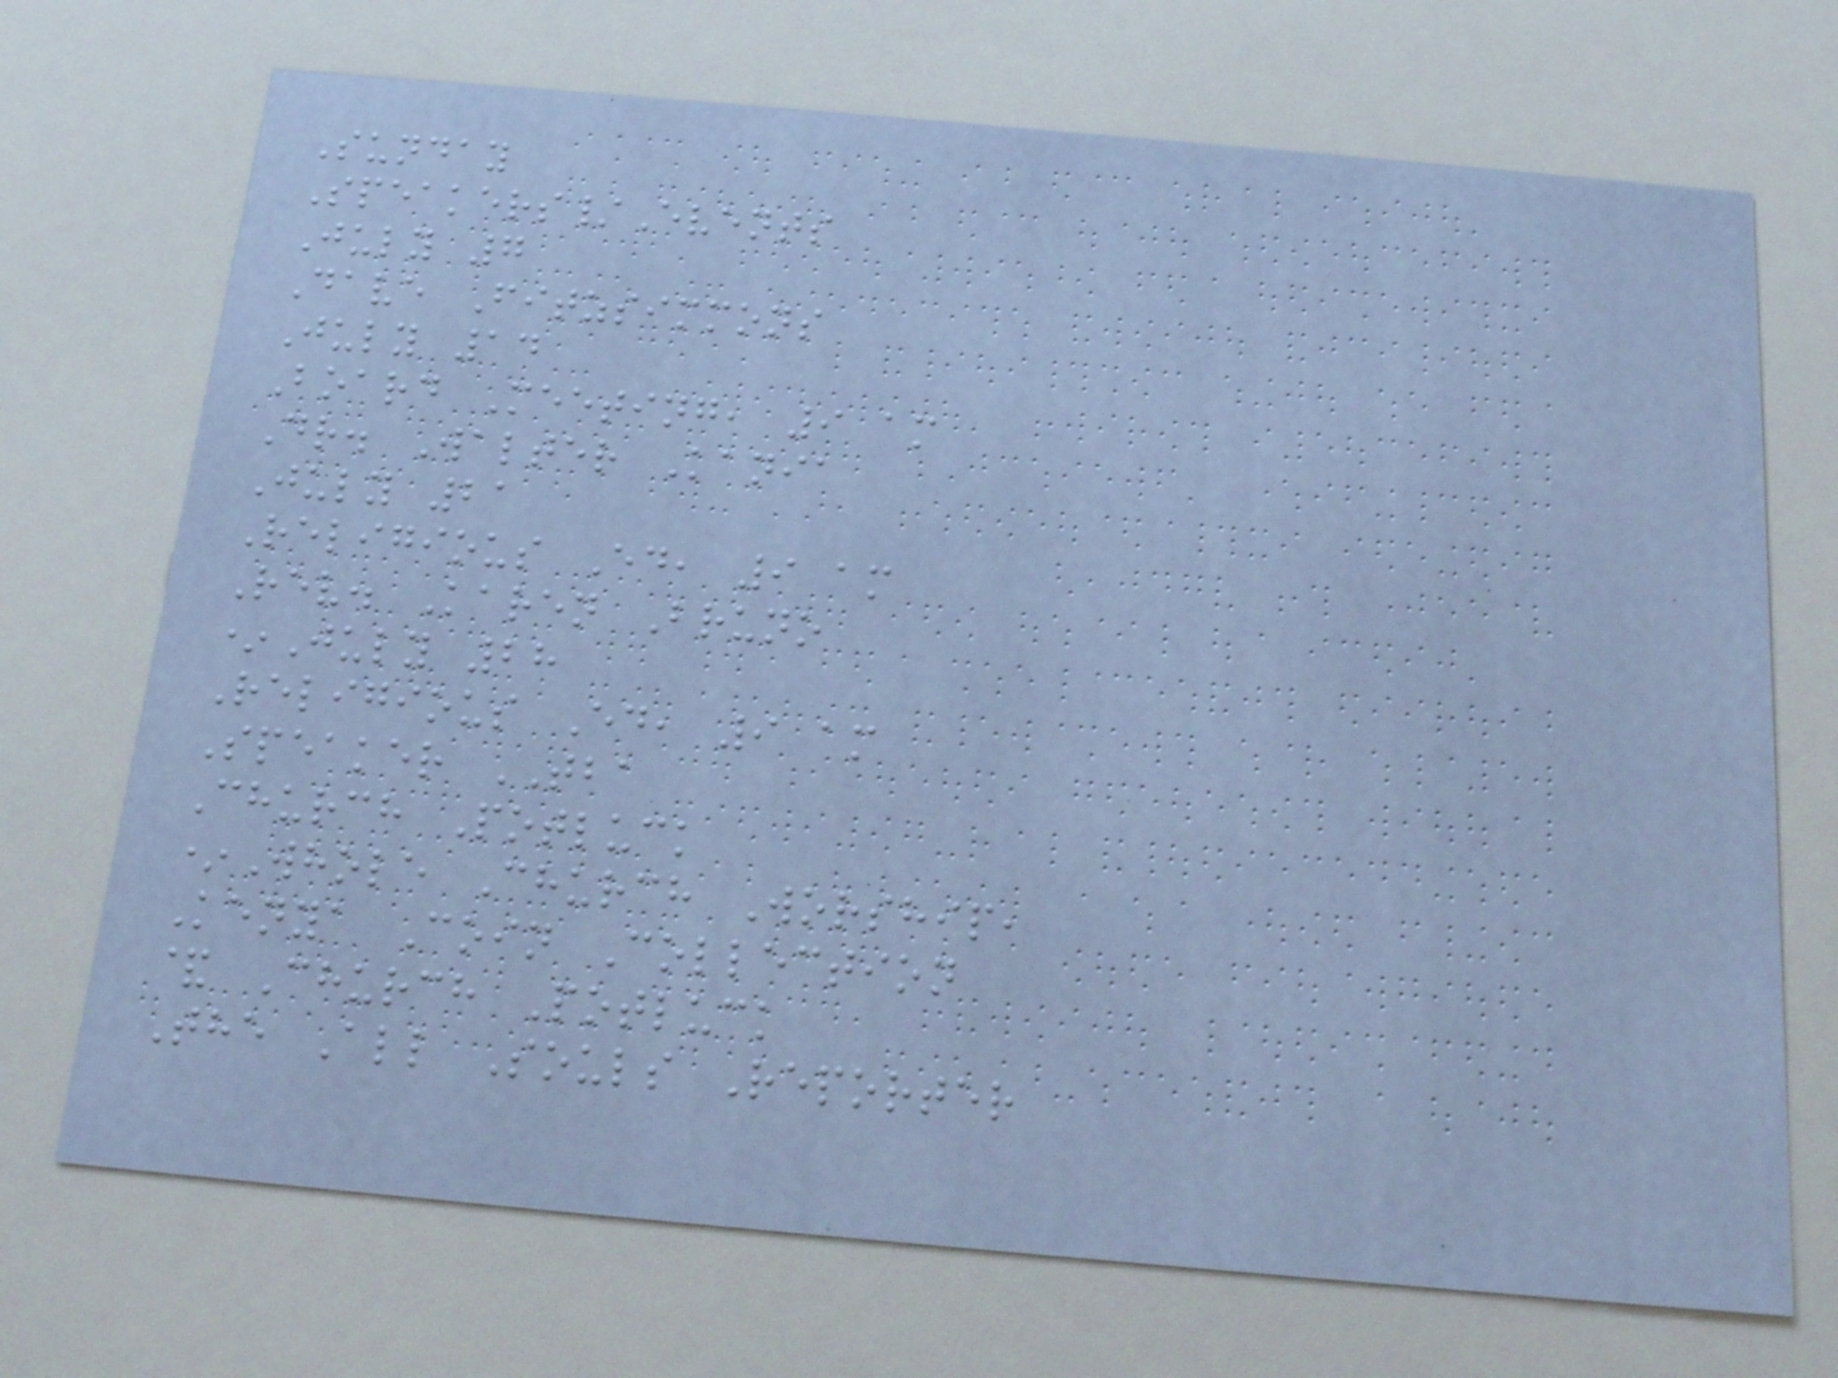Sunday
Speakers/Events
July 7
Dave Fitzsimmons
July 14
Board Meeting, 9 am
Dr. Walter Kania
July 21
Religious Ed, 9 am
Rev. Karen Bruno
*July 28
Religious Ed, 9 am
Speaker TBA
Church Potluck
*Whole Church Worship,
Kenya Coin Collection
& Church Potluck
The All Souls Reporter
